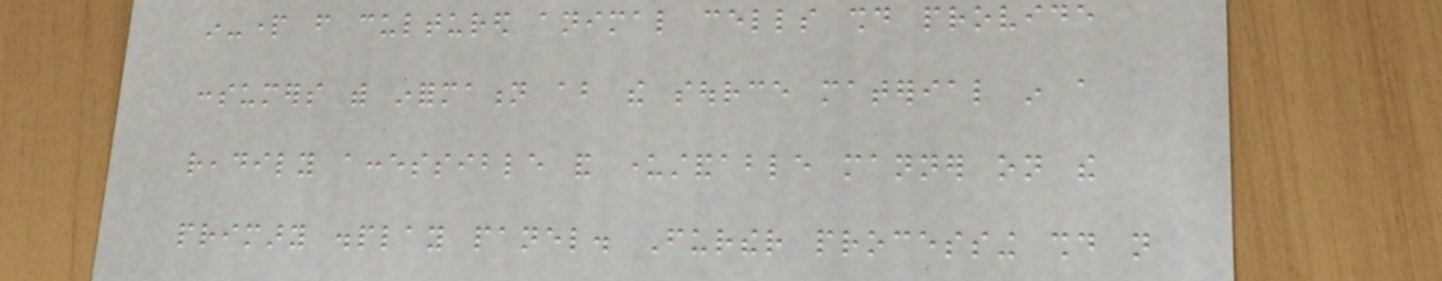in-part from cultured animal cells should provide
consumers with information about the source material in a
readily accessible and understandable manner on the
primary display panel. Further processing should not
